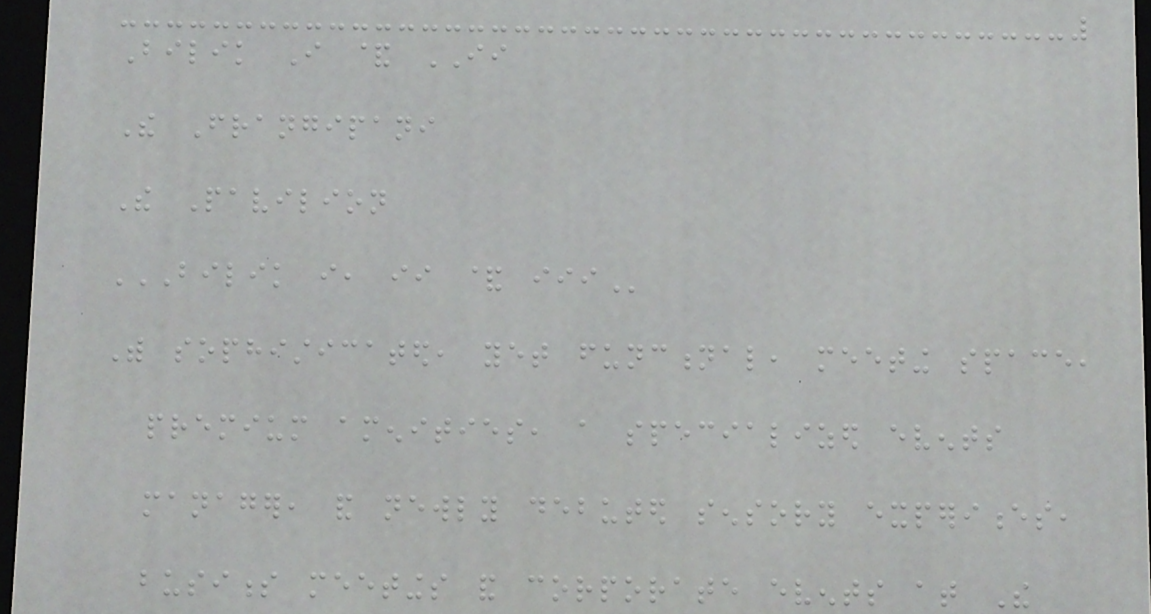Bilik I & II
The Frangipani
The Pavilion
BILIK I, II & III
With sophisticated, yet functional, meeting space,
premium amenities, a specialized events
manager, and newly debuted sensory experiences,
business meetings and corporate events at The
